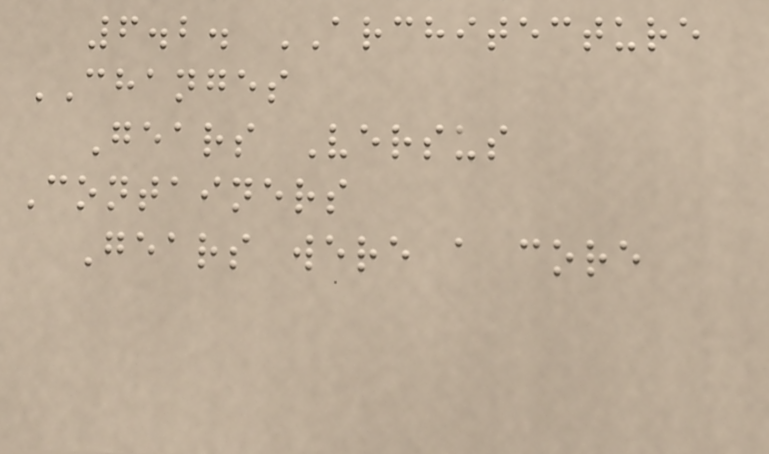6.2. ARCHITECTURE
CHANGES
Gears Versus
Containers
Gears were a core
